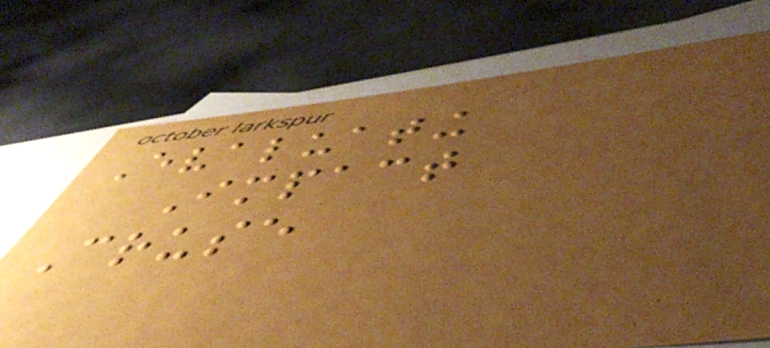Evaluating
Impact
Cruse
